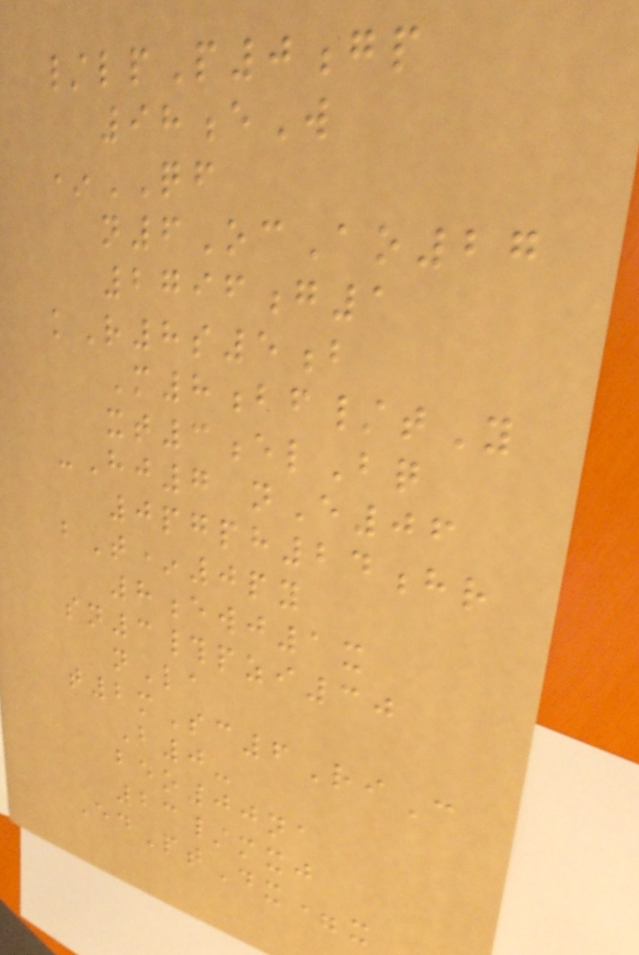/lpP0gp
98eW
*QF
n6OcAo27
2796g1
kR8s5b
M8bf/tY
xt3elBq
-Hj7 nE06
0pgph24hr
bT*0py
8ewj1x
sn3#pzi30
nLa
t2mSc6RiC
B0-
beo00na
23/mxj
EdPtDx=x
